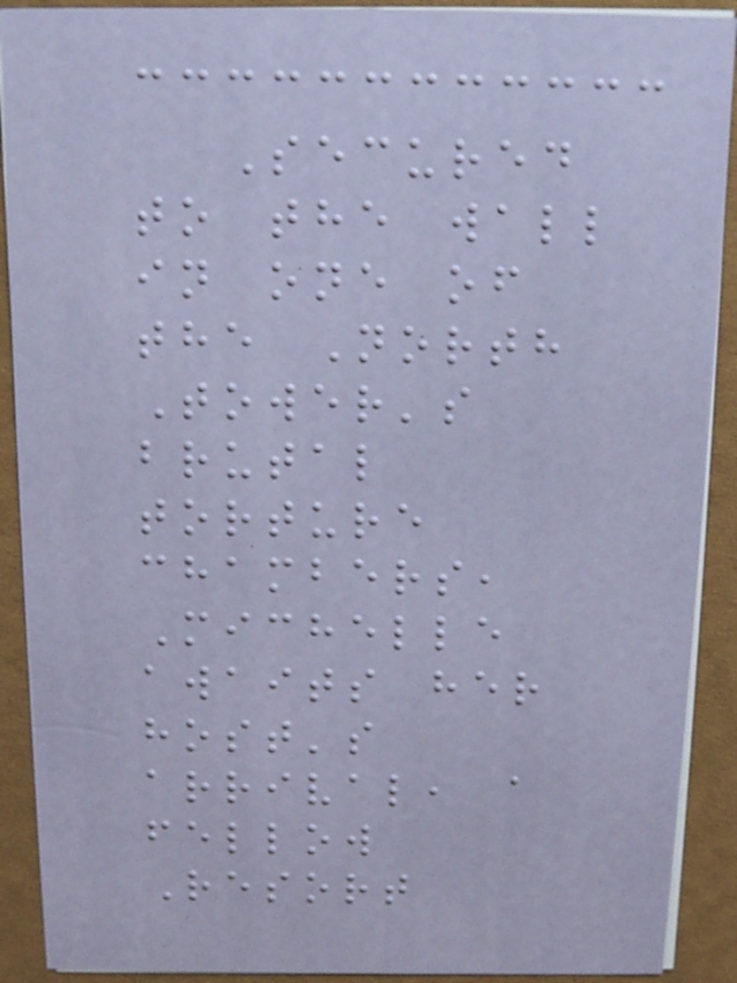Secured
to the wall
in one of
the North
Tower's
brutal
torture
chambers,
Michelle
awaits her
host's
arrival, a
fellow
Resort
